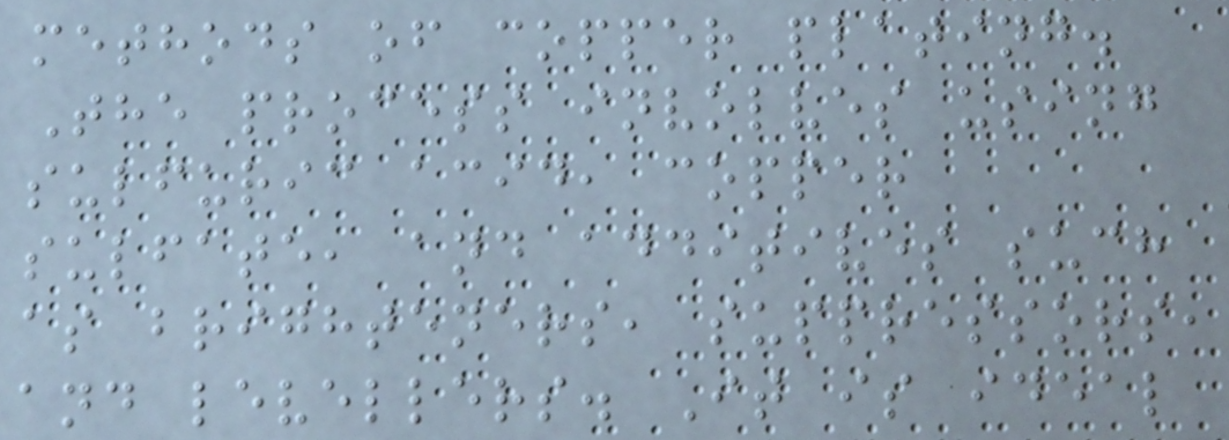methods of copper plating.
The process involves using
sulfuric acid, copper
sulfate, and additives such
as brighteners, suppressors,
and levellers. It is ideal
